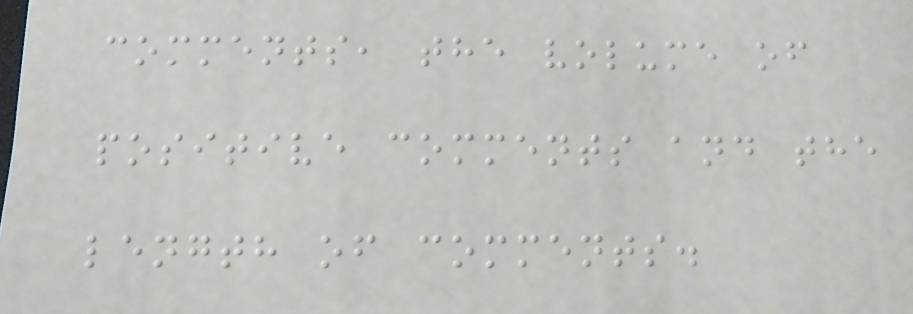comments, the volume of
positive comments and the
length of comments.
